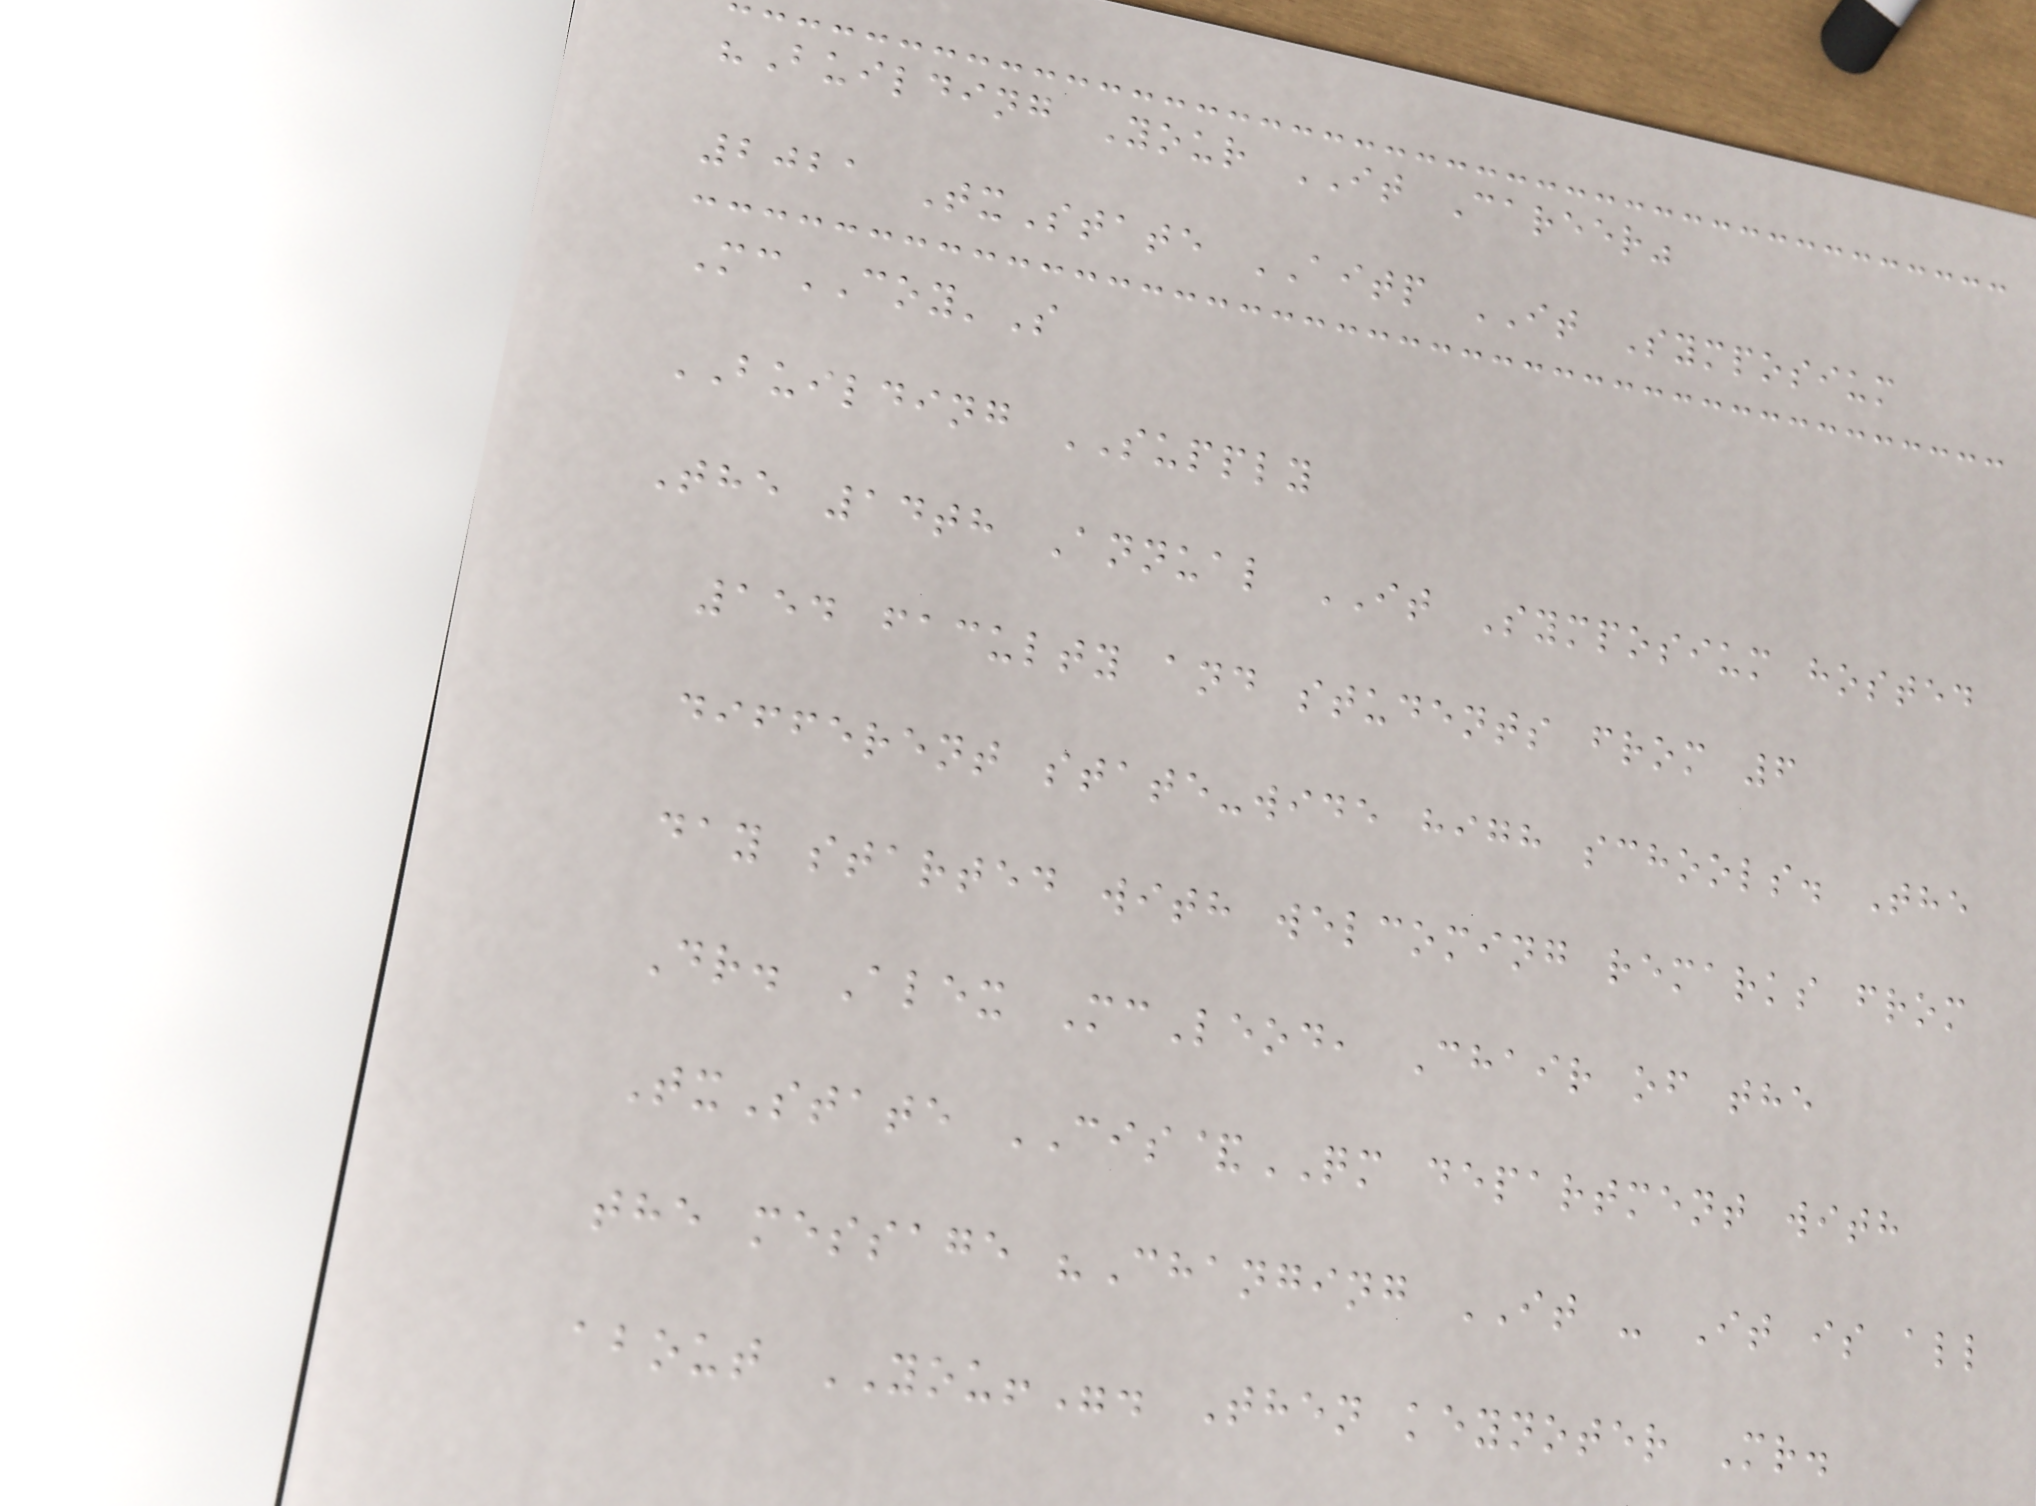"Building Your IT Career"
2021 TxState AITP IT Symposium
McCOY'S
BUILDING SUPPLY
The 14th Annual IT Symposium hosted
154 faculty and students from 6
different state-wide high schools. The
day started with welcoming remarks from
Dr. Alex McLeod, Chair of the
TxState CIS&QM department with
the message "Changing IT - It is all
about YOU!". Then keynoter Mr.
